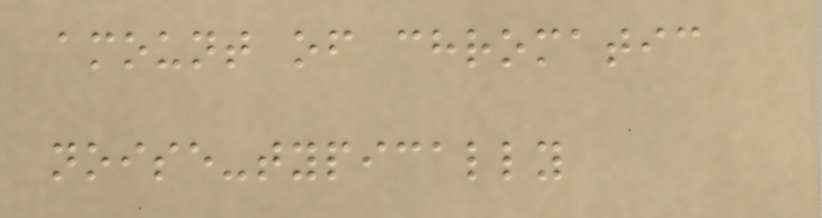amount of chromatic
noise-typically
